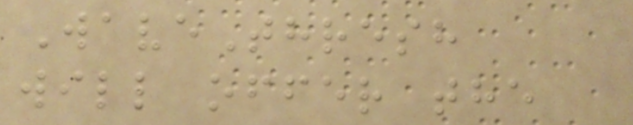WaveThresh
will offer the
